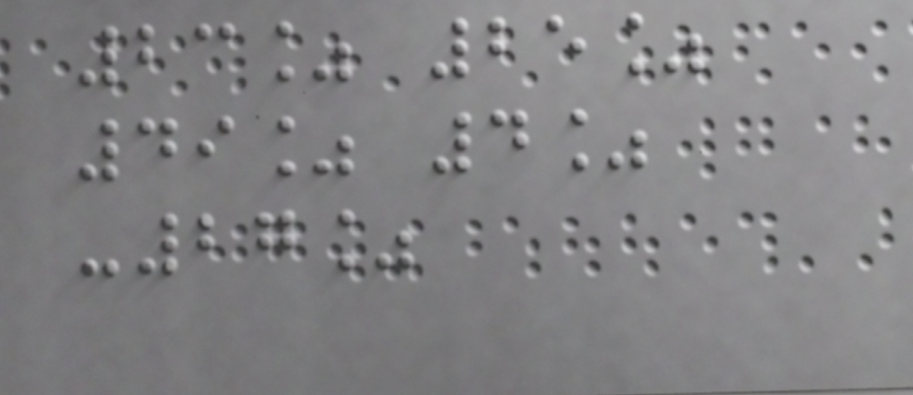23% 25%
49% 4%
-27%
